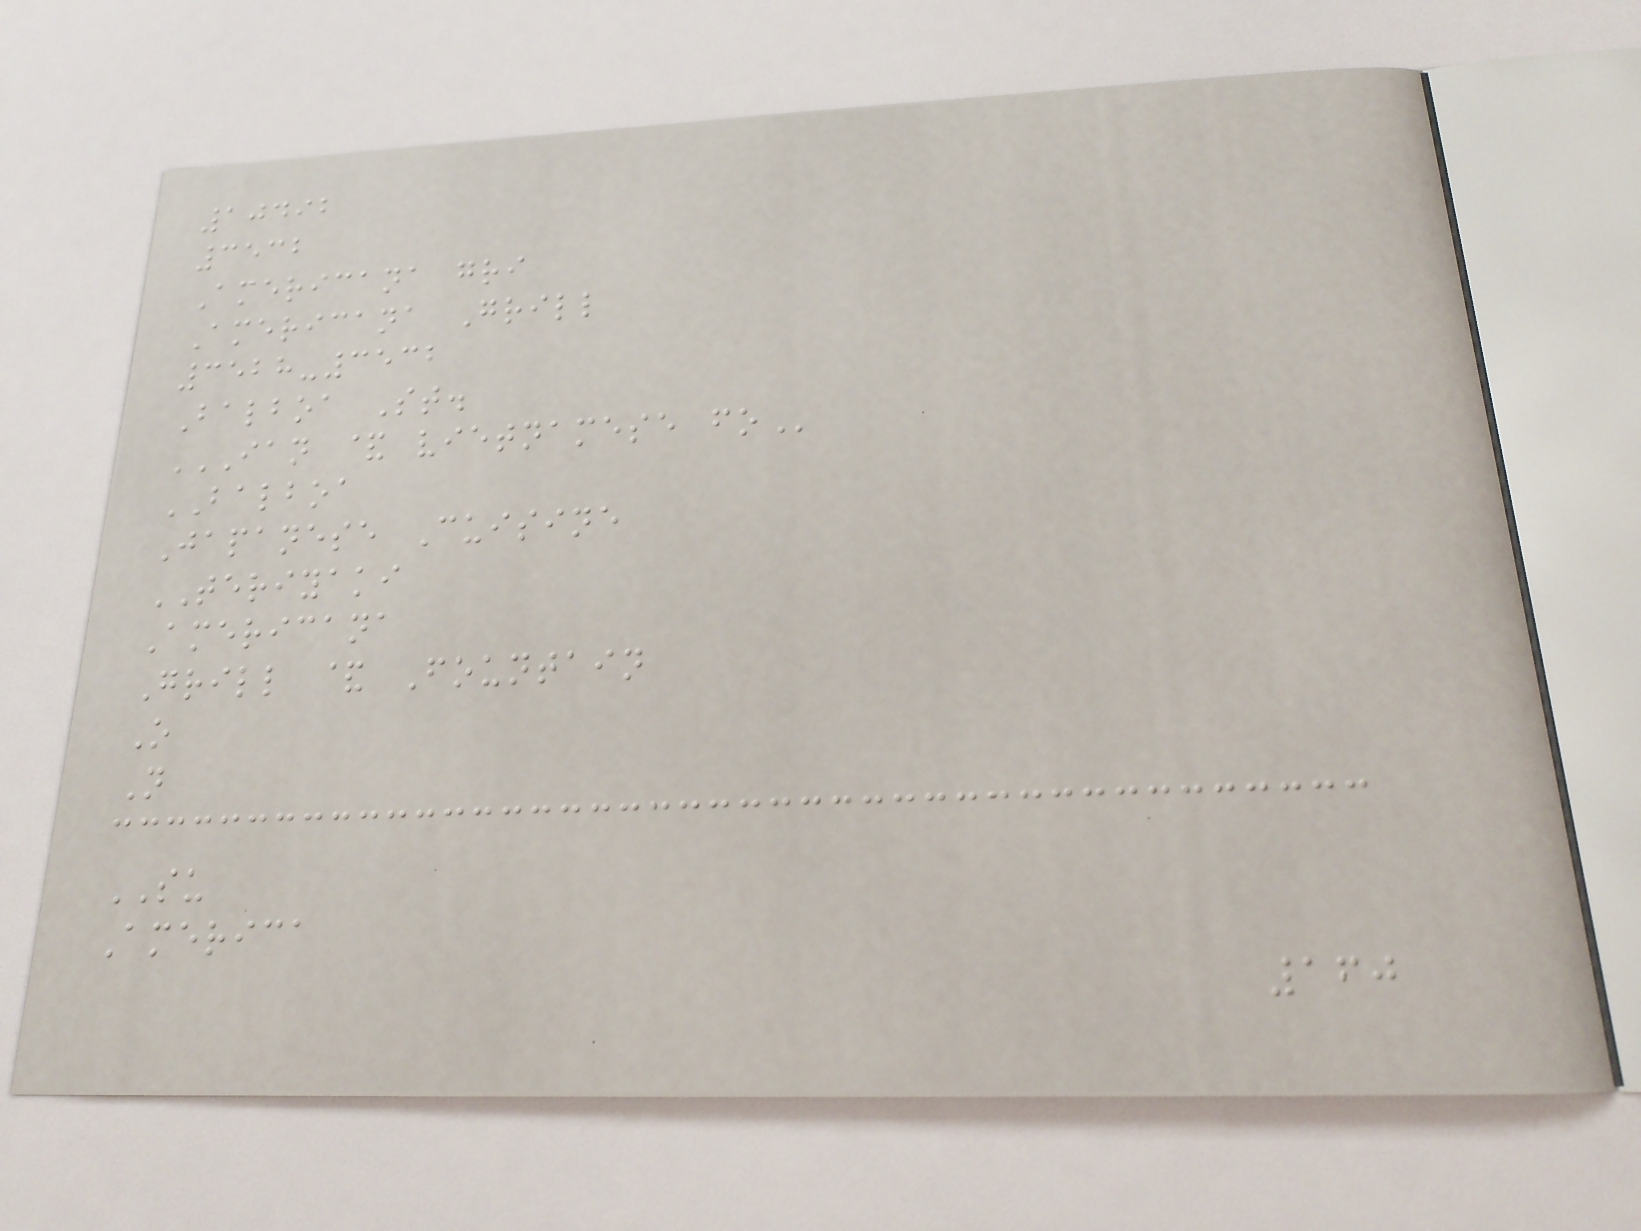10492
3532
Americana gri
Americana Grill
3528-3532
Balboa St.
IAN & VIETNAMESE FO
BALBOA
Japanese Cuisine
TERIYAKI
Americana
Grill & Fountain
O
N
SU
America
160
